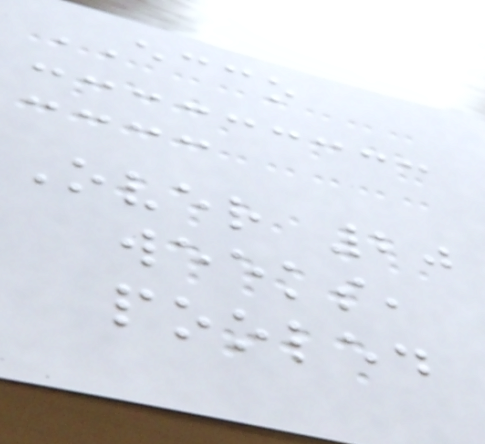ECCO
Over 20
weeks,
pooled
